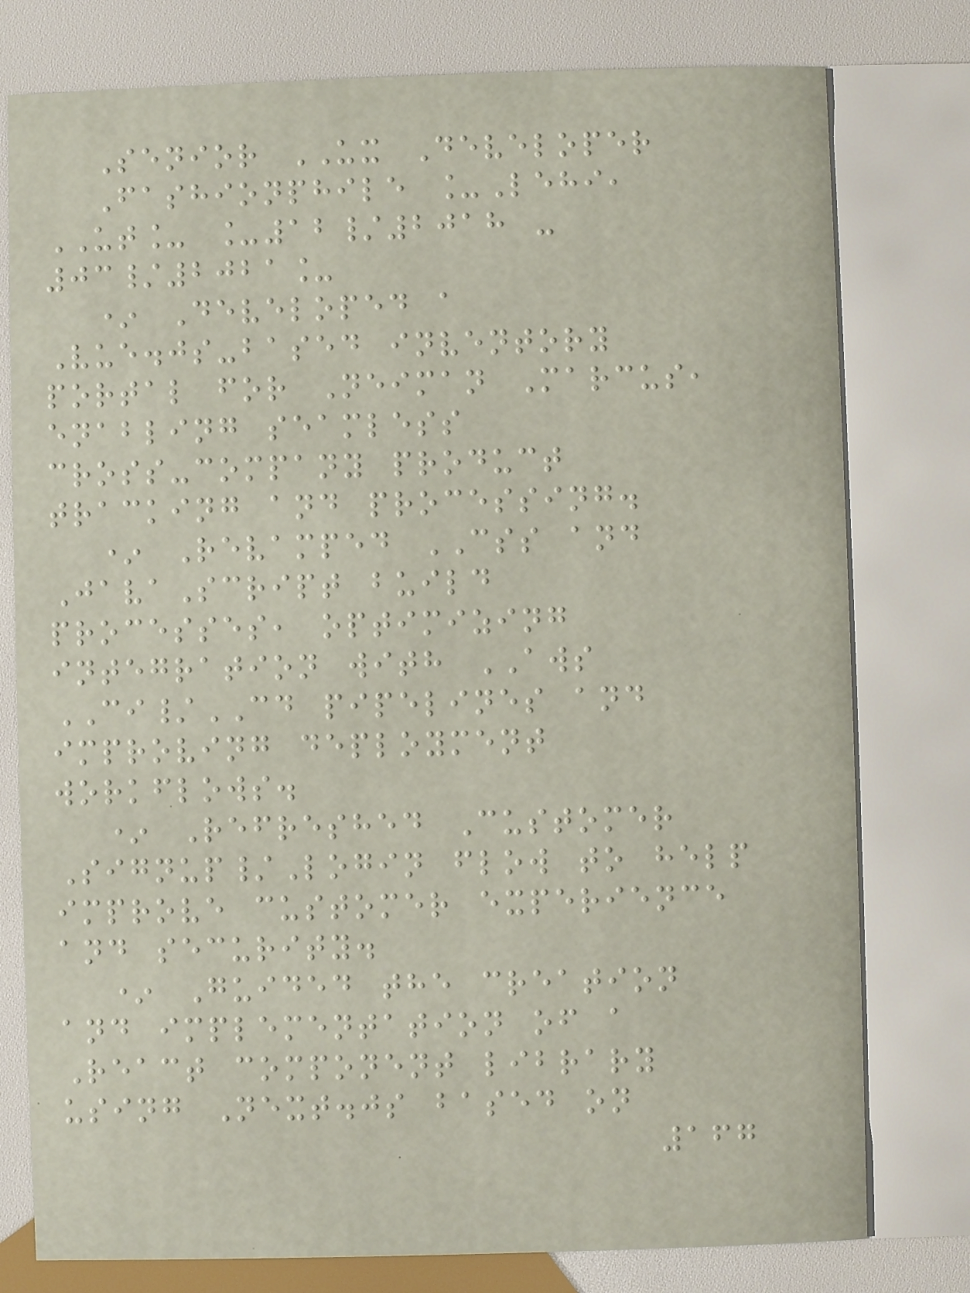Senior UX Developer
Fashionphile _Lehi,
UT_ _12/2018 -
03/2021_
* Developed a
Vue.js-based inventory
portal for Neiman Marcus,
enabling seamless
cross-company product
tracking and processing.
* Revamped CSS and
JavaScript build
processes, optimizing
integration with AWS
CI/CD pipelines and
improving deployment
workflows.
* Refreshed Customer
Signup/Login flow to help
improve customer experience
and security.
* Guided the creation
and implementation of a
React component library
using Next.js based on
167
